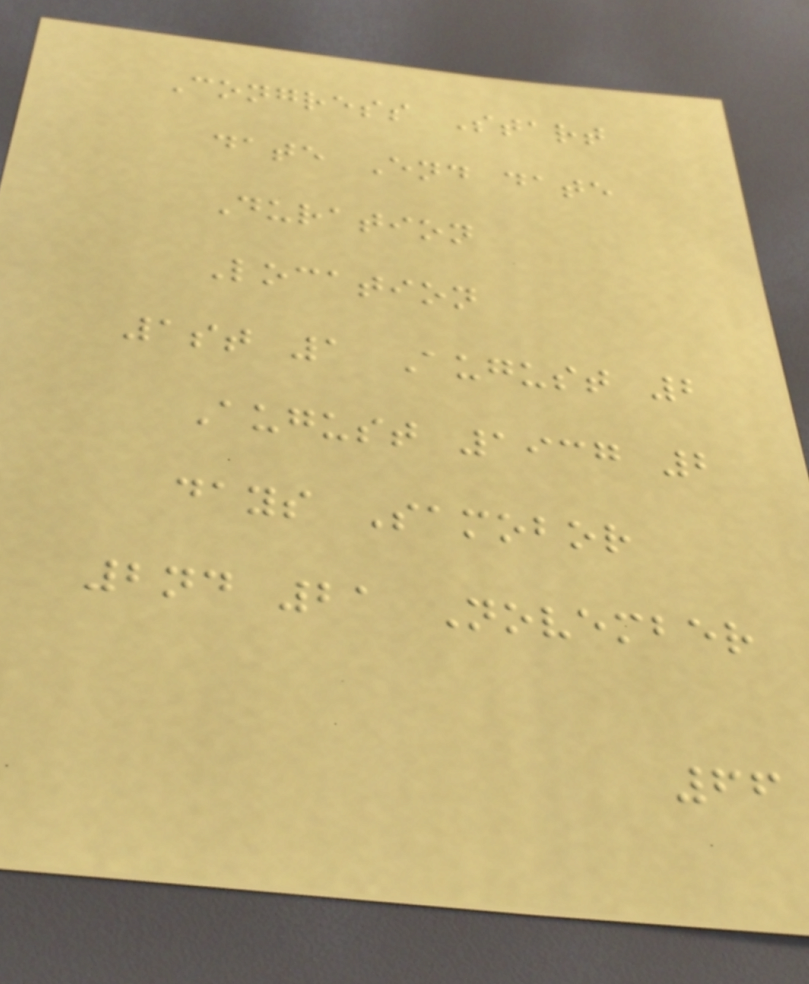Congress Start
date End date
Duration
Location
1st 1 August 2
August 1937 2
days Samobor
2nd 21 November
66
